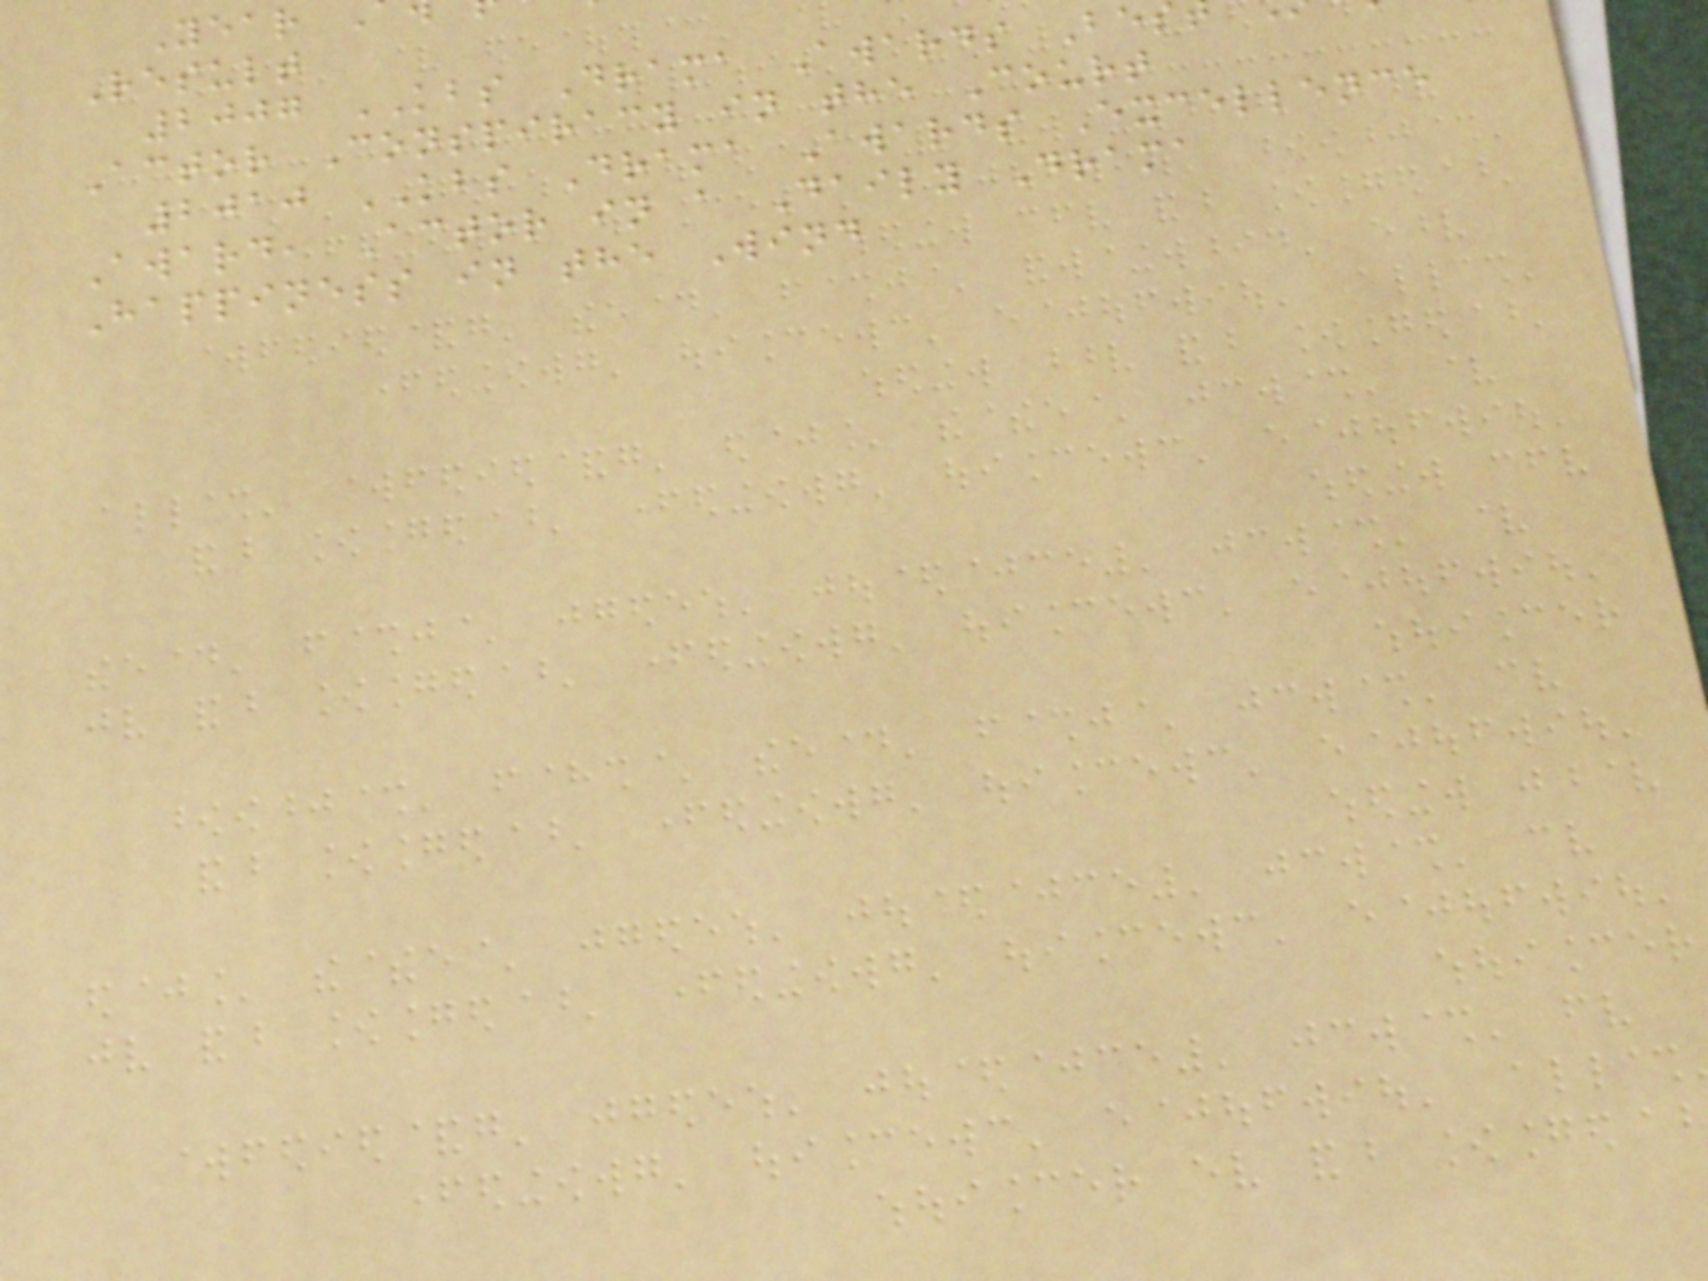Result
2007 KBS Drama Awards Bes
Actor Conspiracy in the Court
2010 KBS Drama Awards Excellence
Award, Actor in a Daily Drama
Happiness in the Wind
